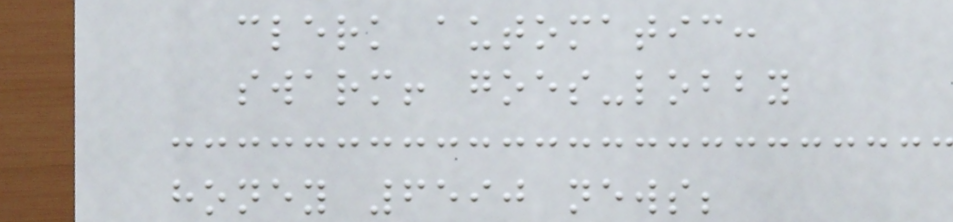clerk automatic:
swarm! goes-lobby
honey 6590 news;
